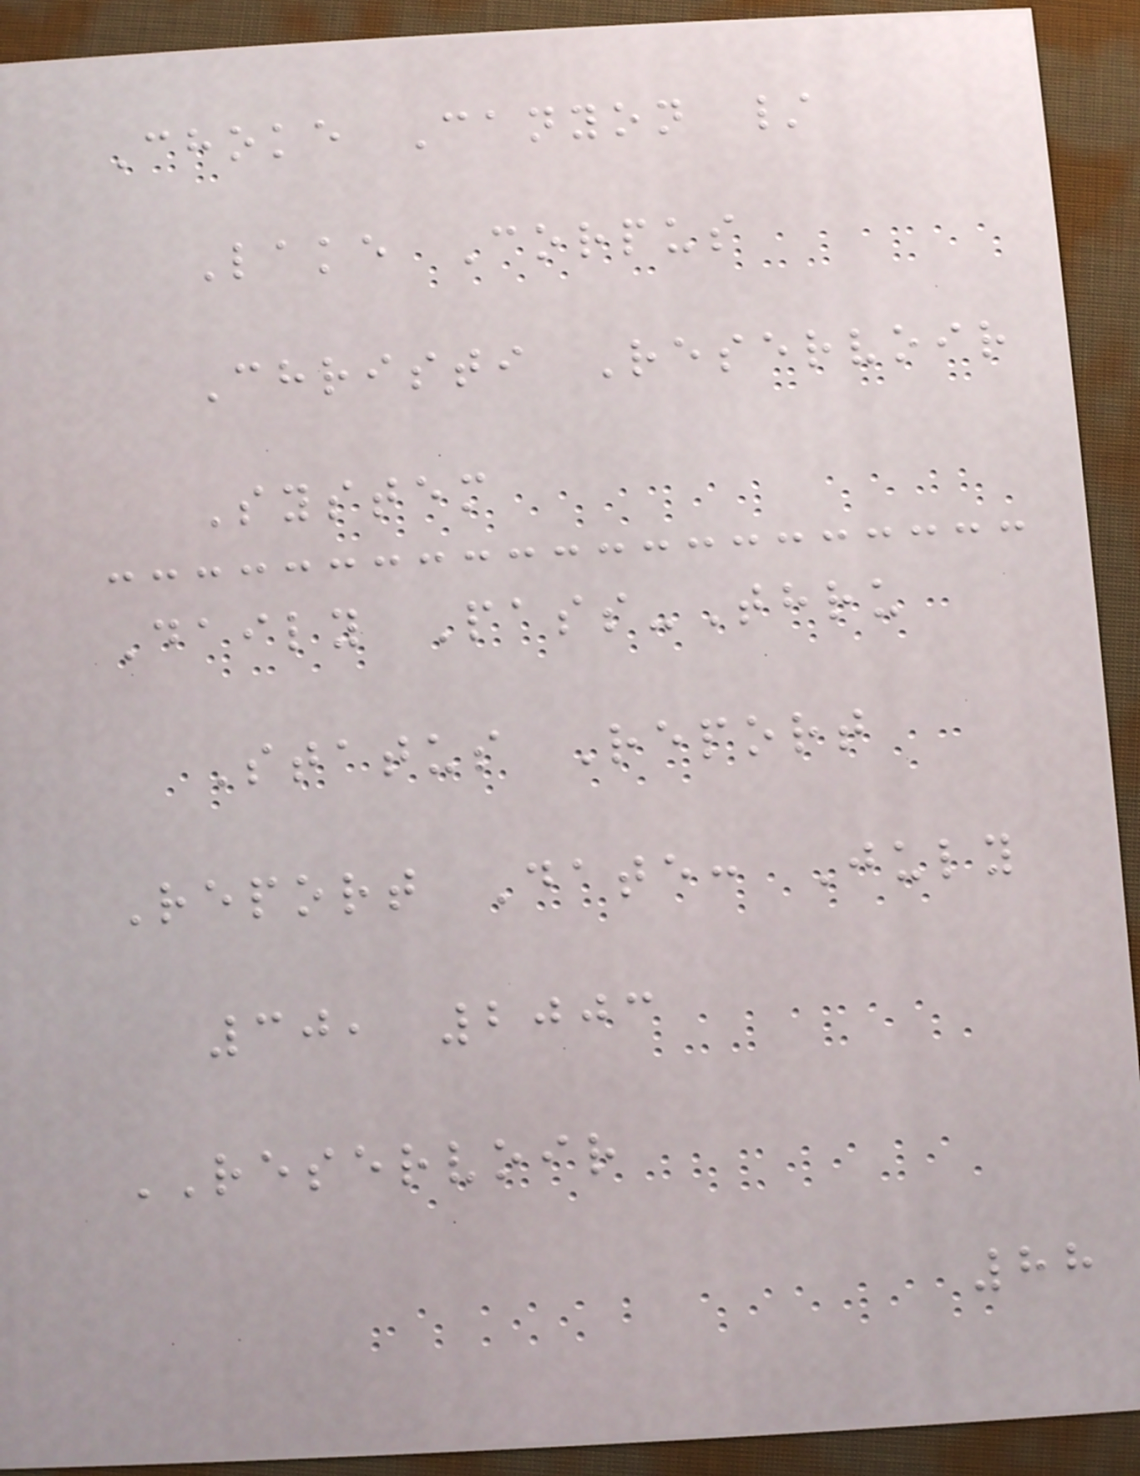Choke Canyon /
Lake Corpus
Christi Reservoir
System
Daily Pass-Thru
Status Report
Report Date: July
30, 2003
RESERVOIR
88
